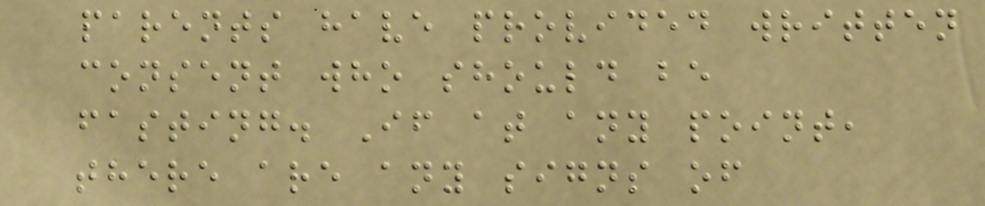parents have provided written
consent who should be
fasting. If at any point,
there are any signs of
